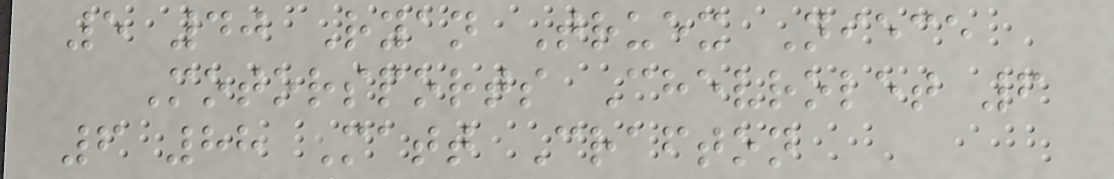5 40 Ryan Truex Niece
Motorsports Chevrolet 6
6 88 Matt Crafton
